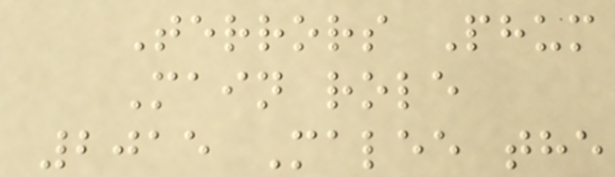Terrors Phum
Main role
2015 Malee the
